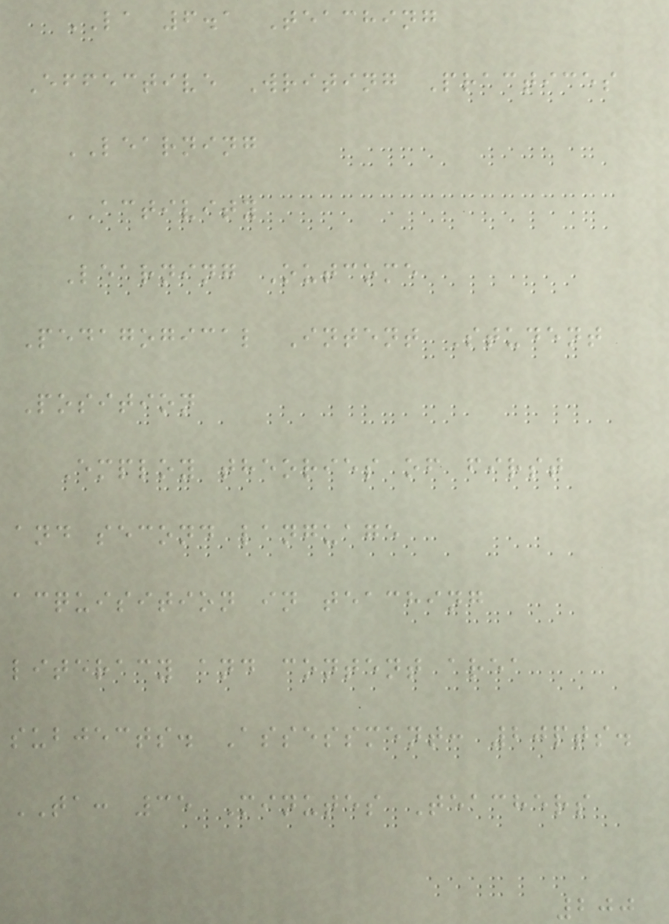LA 6.1 Teaching
Effective Writing Practices
LEARNING
ACTIVITY
Learning Outcome
Pedagogical Intent Student
Position
Employ theories of first
and second language
acquisition in teaching
literacy and content area
subjects. Assessment: 20pts.
TA: 35 Minutes Teachers
200
